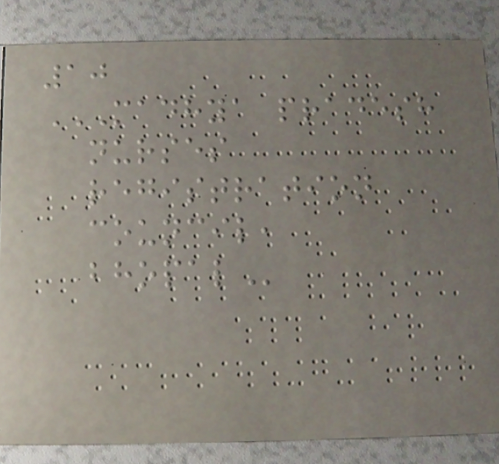10
MADHYA PRADESH
NURSES
REGISTRATION
COUNCIL,
BHOPAL
